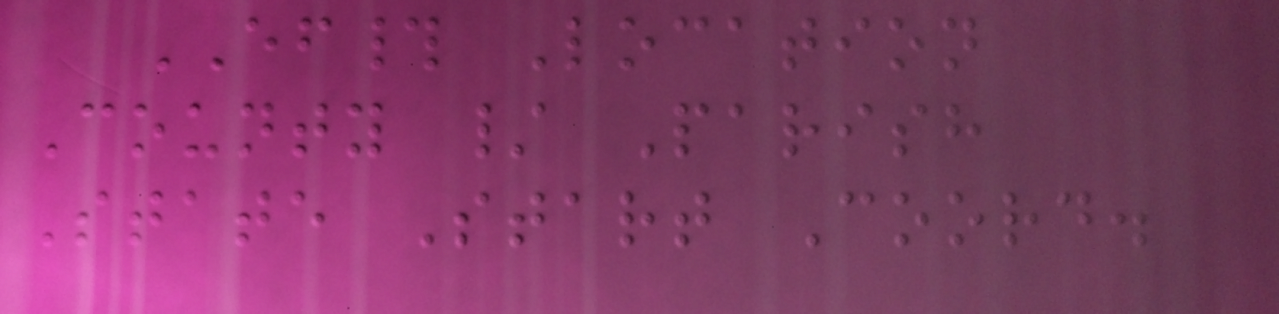EF# Location
County / Parish
State Start Coord.
